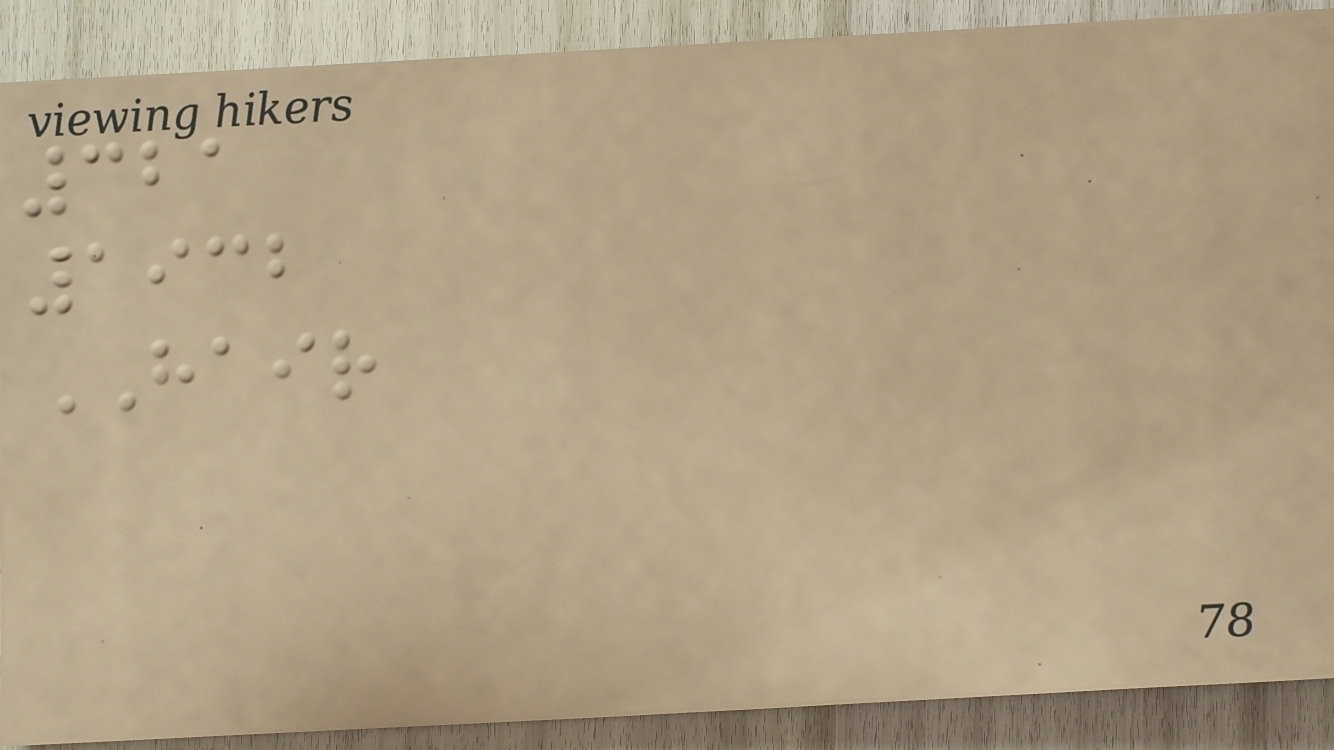321
1932
HAIR
